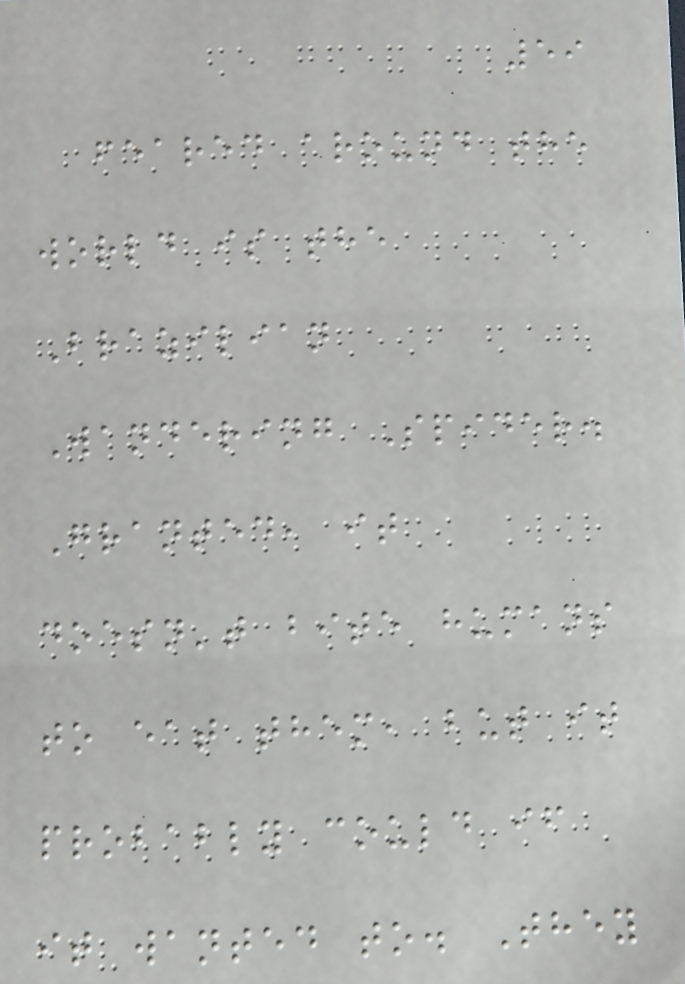59
feared around the
world is the
Brazilian
Wandering Spider.
Granted, it
doesn't bite humans
to eat them, but it
probably could if
it wanted to. They
